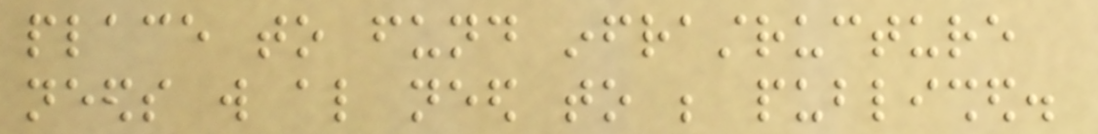place to fund infrastructure
needs will also need to be published.
